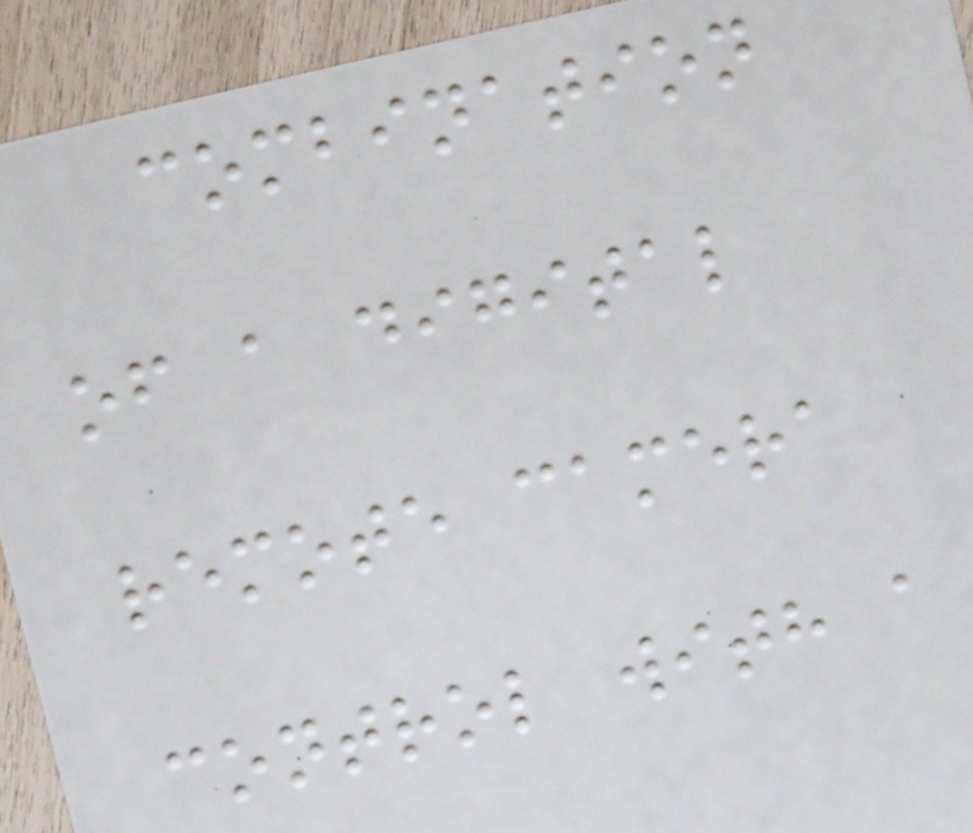combination
of a digital
remote camera
control with a
